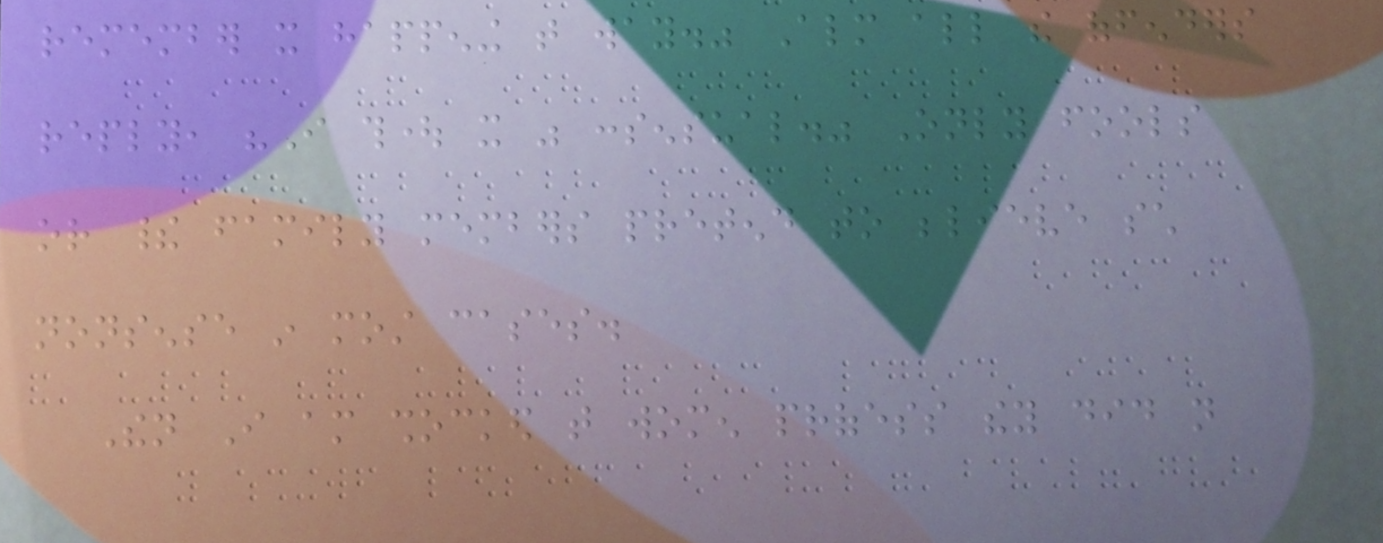remember it happening that way." Almost all the offenders
reply, "I thought it was consensual." Only fools
or their family members pretend to believe such
nonsense in most cases.
Then I am shocked that women profess they did not
